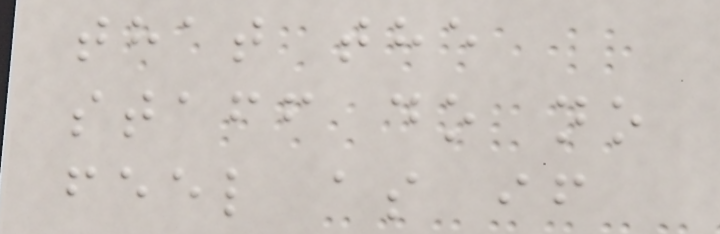that the
staff do no
feel as if
